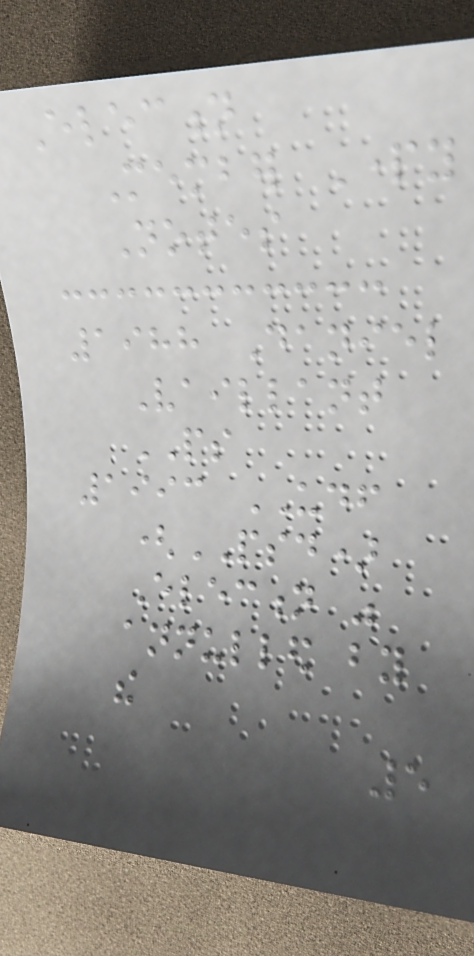Election
Member Party
Notes
1988 Daniel
Vaillant
PS
1993 UDF
(PSD)
Election was
annulled by
the
5
